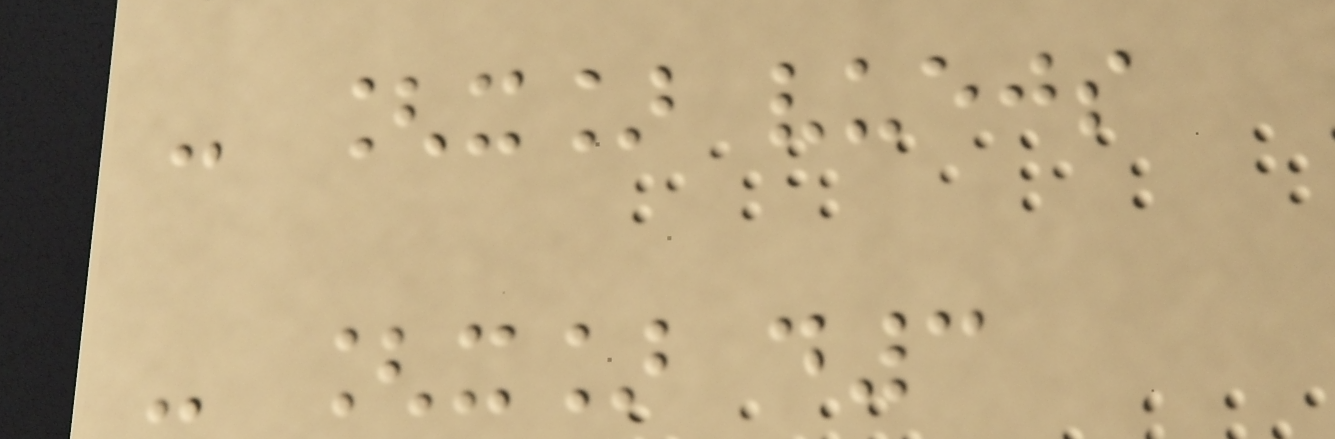- [x] vuejs
- [x] d3
